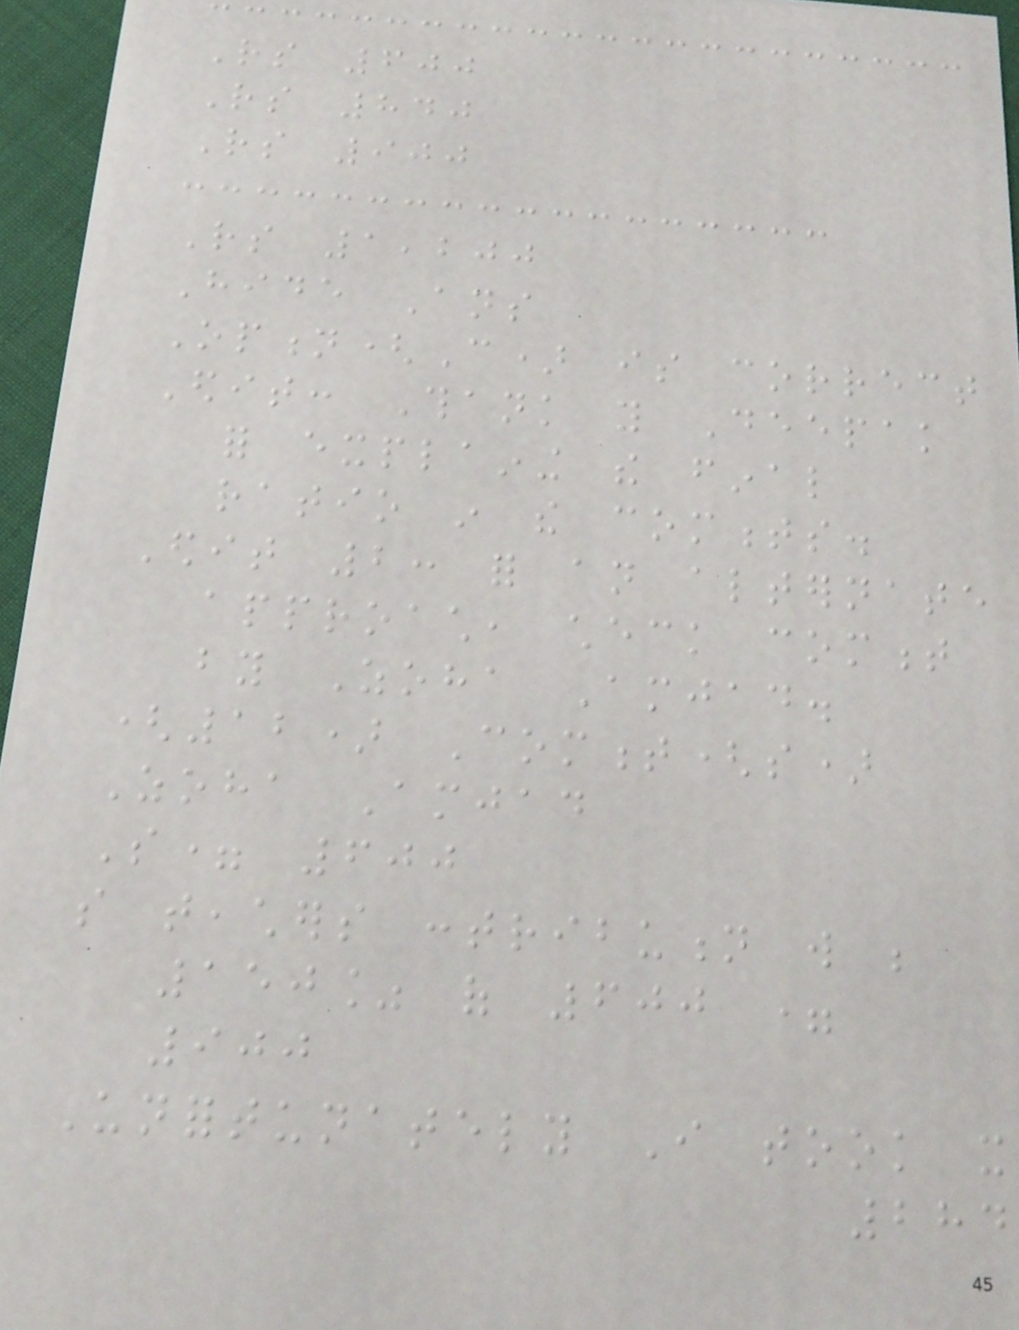Rs 600
Rs 840
Rs 900
Rs 1,200
Hide Ans
Option(C) is correct
Edit: Thank you Deepak
for explaining the final
ratio in the comments.
Edit 2: for an alternate
approach, check comment
by Zoha Amjad.
(12) Comment(s)
Zoha Amjad
S= 600
so teachers contribution will be
150% of 600 =
900
Unfortunately I took it
284
